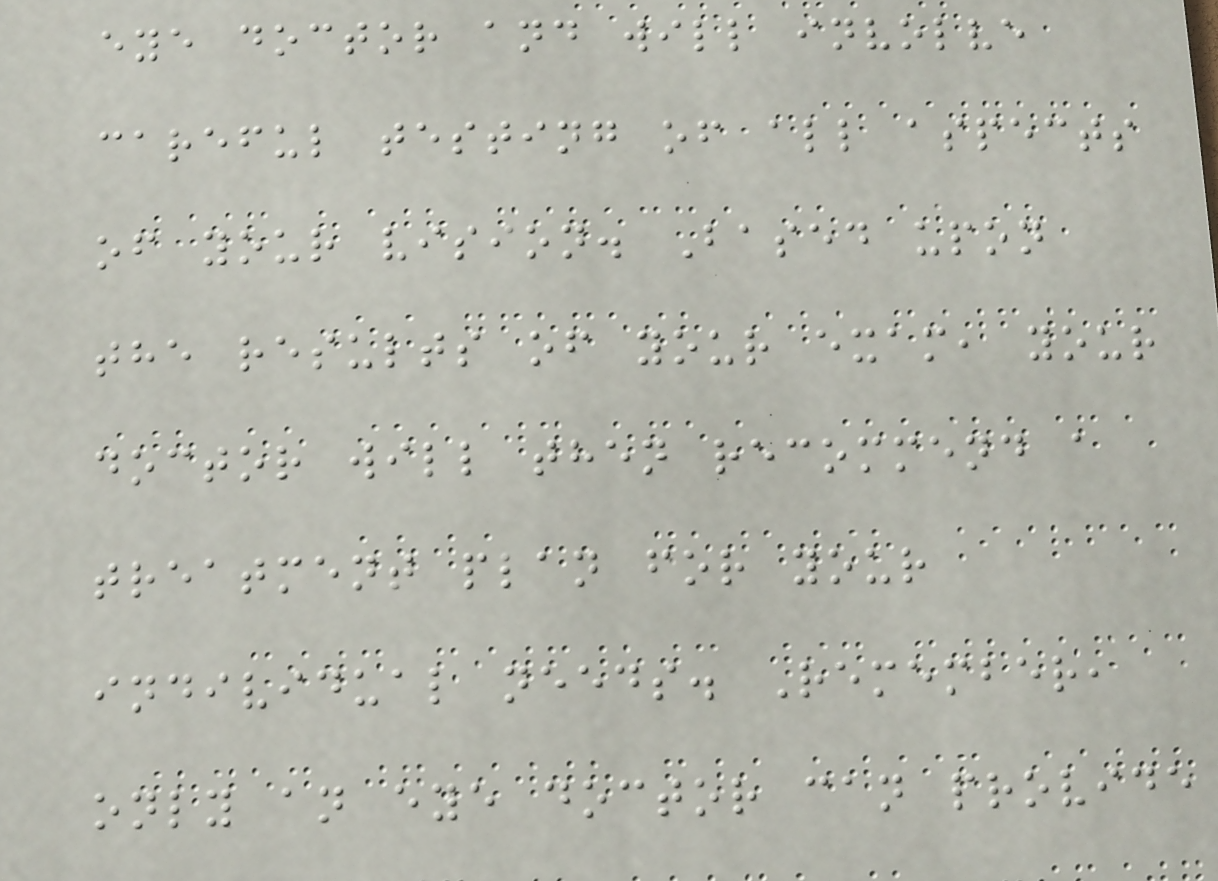eye doctor and will involve
careful testing of all aspects
of your vision. Based upon
the results of your exam, your
doctor will then recommend a
treatment plan for your
individual needs. Remember,
only an eye doctor can provide
